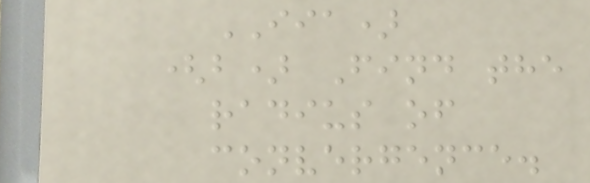IIA)
(b) Find the
radius of
convergence.
